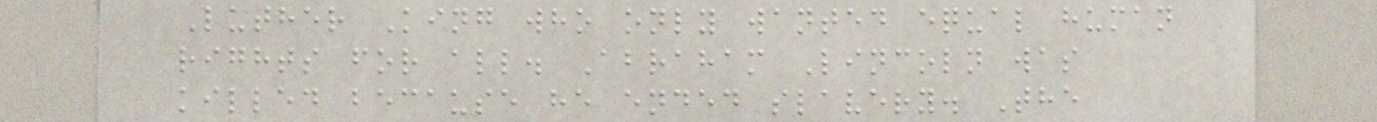Luther King who only wanted equal human
rights for all. Abraham Lincoln was
killed because he ended slavery. The
